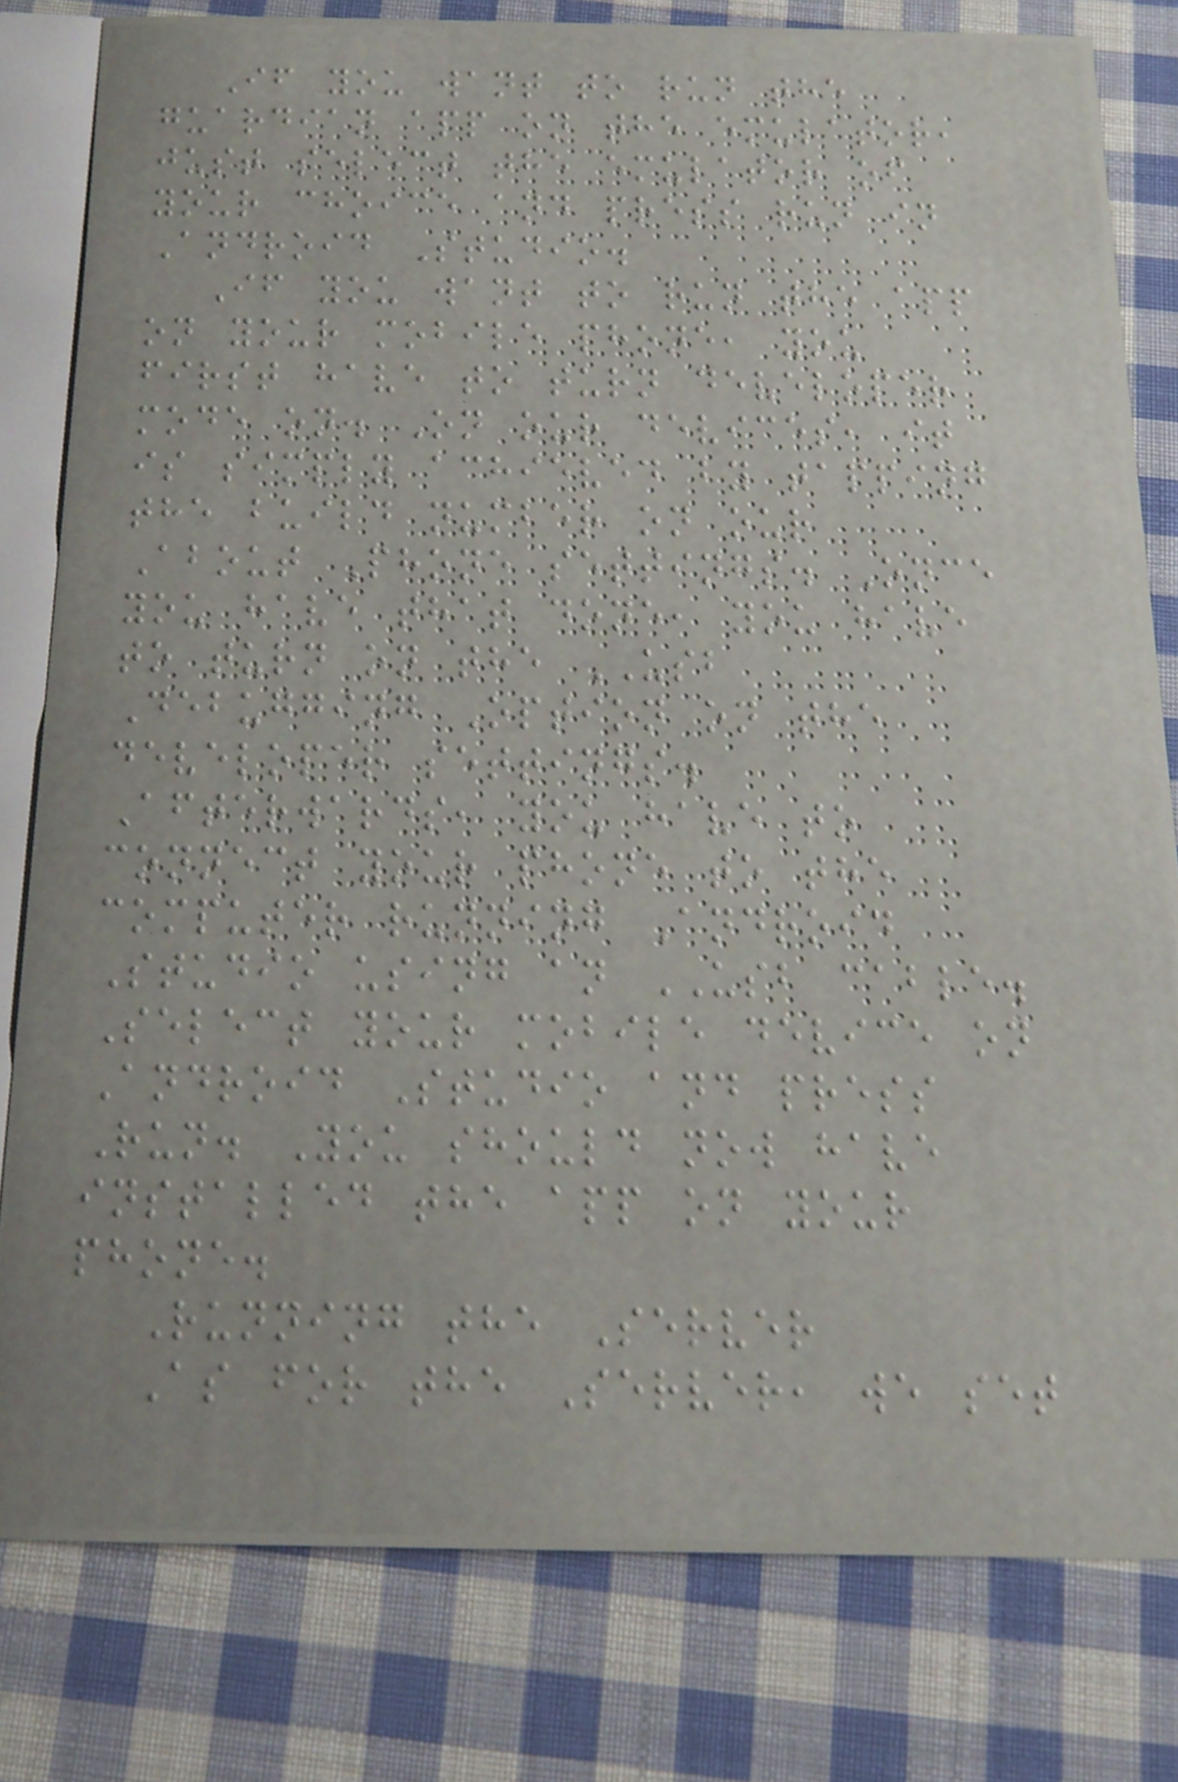If you want to run the
guardian app on the emulator,
just select the emulator of
your choice and press run in
Android Studio.
If you want to run the app
on your mobile phone, you
first have to turn developer
mode on. On our devices, it
is simply achieved by tapping
the build number on our
About Phone settings. Once
you have that done, you have
to turn on the USB
Debugging Option on the
developer settings.
Afterwards, you have to
connect your phone to the
computer running Android
Studio using an USB cable.
Select your mobile device on
Android Studio and press
Run. You should now have
installed the app on your
phone.
Running the Server
As for the Server, we set
